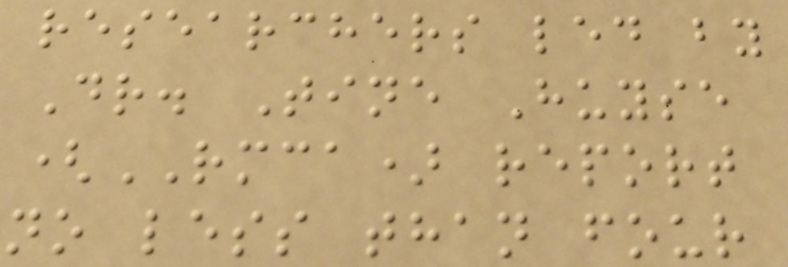researchers led by
Dr. Tine Huyse
(RMCA) report
no less than four
